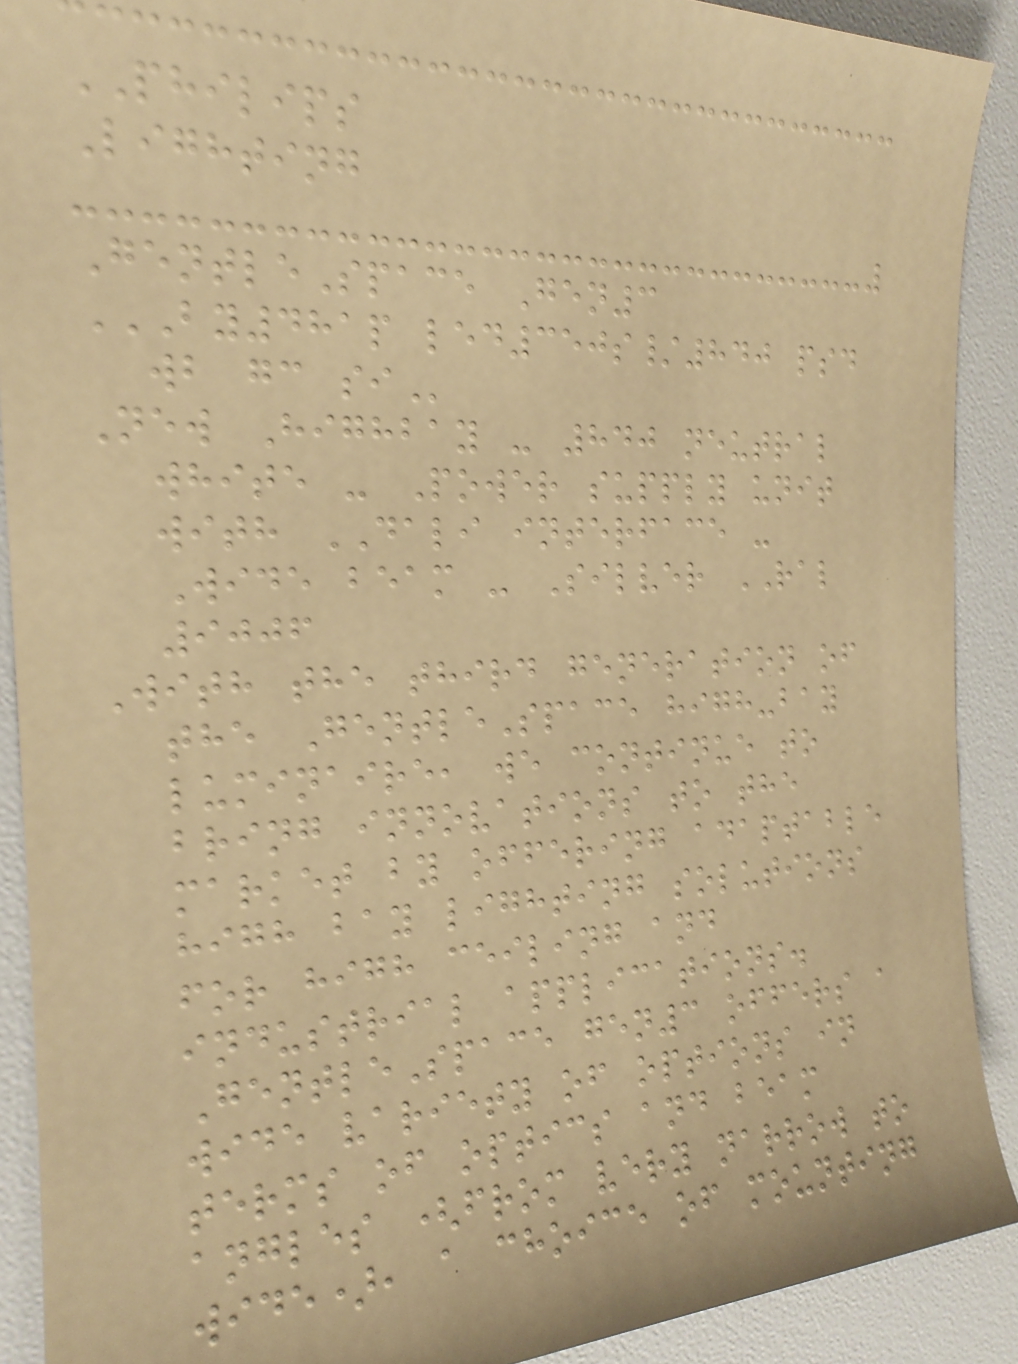PHILIPS
Lighting
GentleSpace Gen3
BY481P LED350S/840 PSD
WB GC SI
New Highbay - 840 neutral
white - Power supply unit
with DALI interface -
Wide beam - Silver RAL
9006
With the third generation of
the GentleSpace high-bay
luminaire, we continue to
bring innovations to the
market by offering adaptable
high bay lighting solutions
for high ceiling and
industrial applications.
GentleSpace gen3 offers a
wide variety of options in
terms of optics and beam
angles (from very narrow to
wide), a choice of mounting
